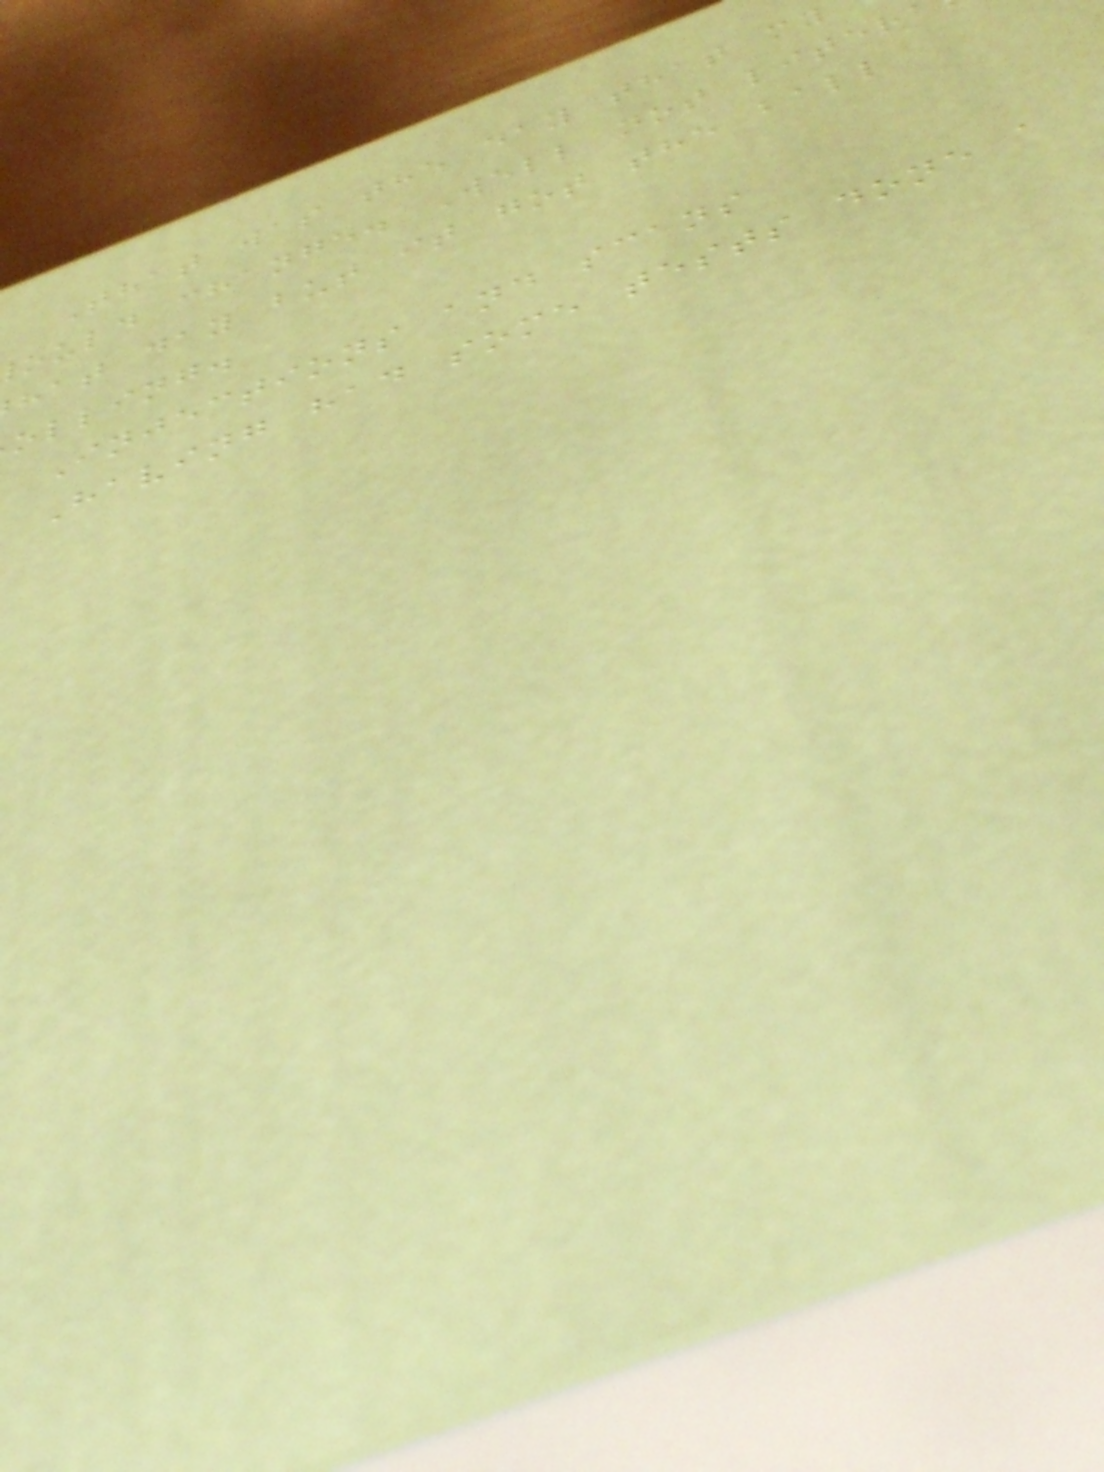That was the day that my
ould change. Well not liter
hat day but it got the ball
olling.
Injections and scans
Having had some tests done a
